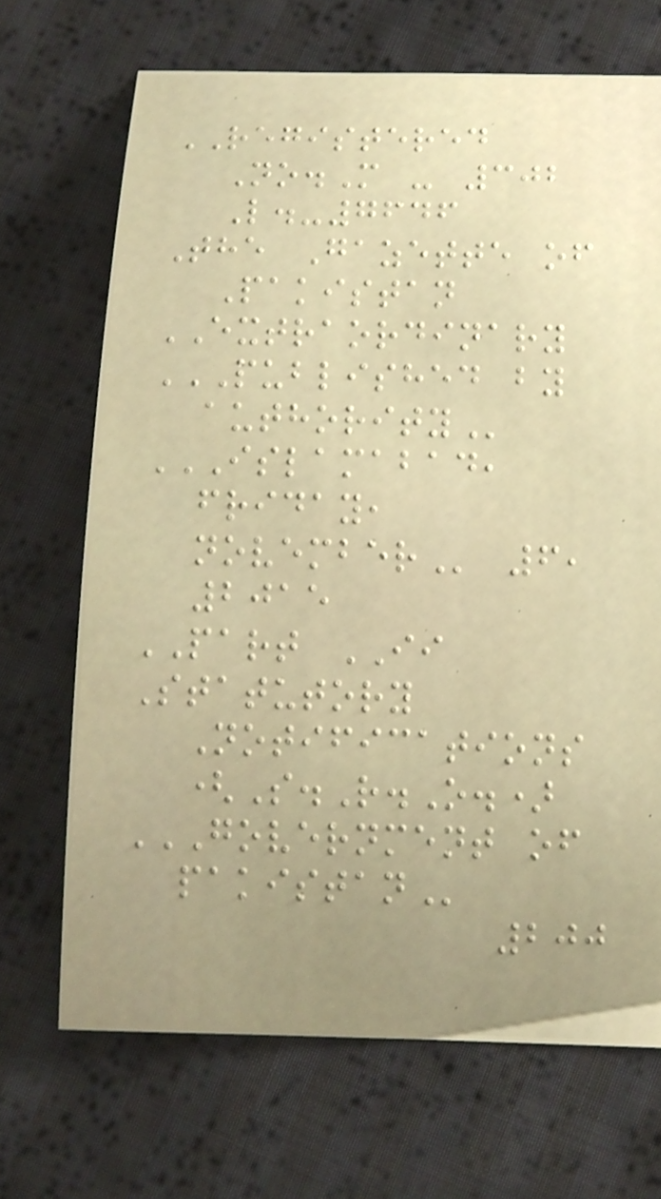REGISTERED
No.M - 302
L.-7646
The Gazette of
Pakistan
EXTRAORDINARY
PUBLISHED BY
AUTHORITY
ISLAMABAD,
FRIDAY,
NOVEMBER 6,
2015
PART II
Statutory
Notifications
(S.R.O.)
GOVERNMENT OF
PAKISTAN
200
